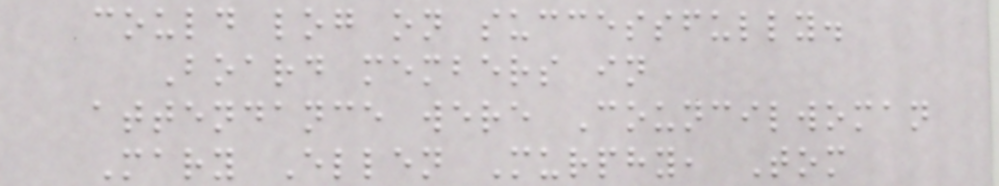could log on successfully.
Board members in
attendance were Councilwoman
Mary Ellen Murphy, Tom
